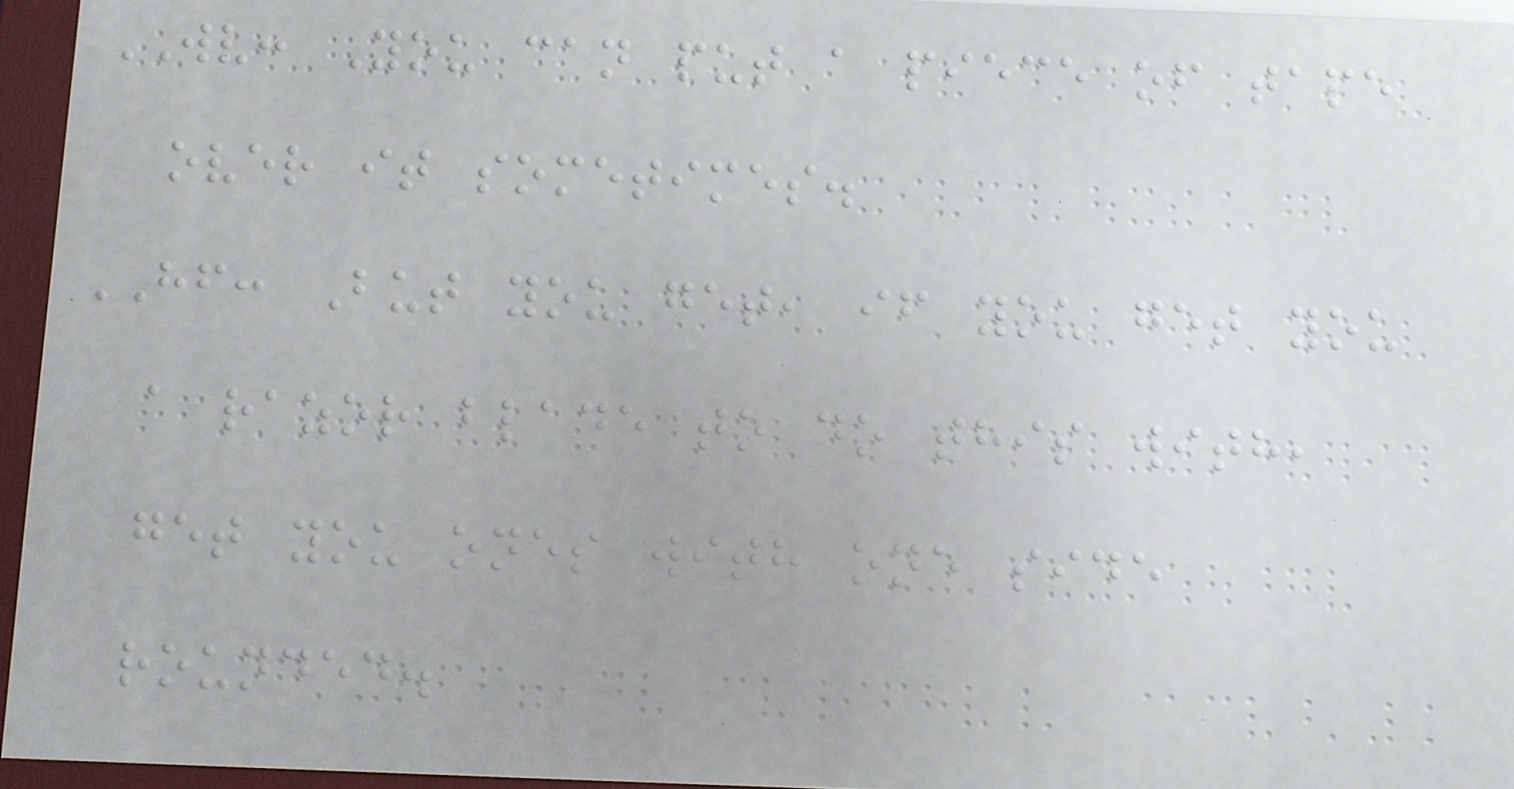WV: You can put a piece of tape
over it sometimes.
HF: But you get, if you get you
a razor blade to do this with,
get you ones with one side
rounded.
